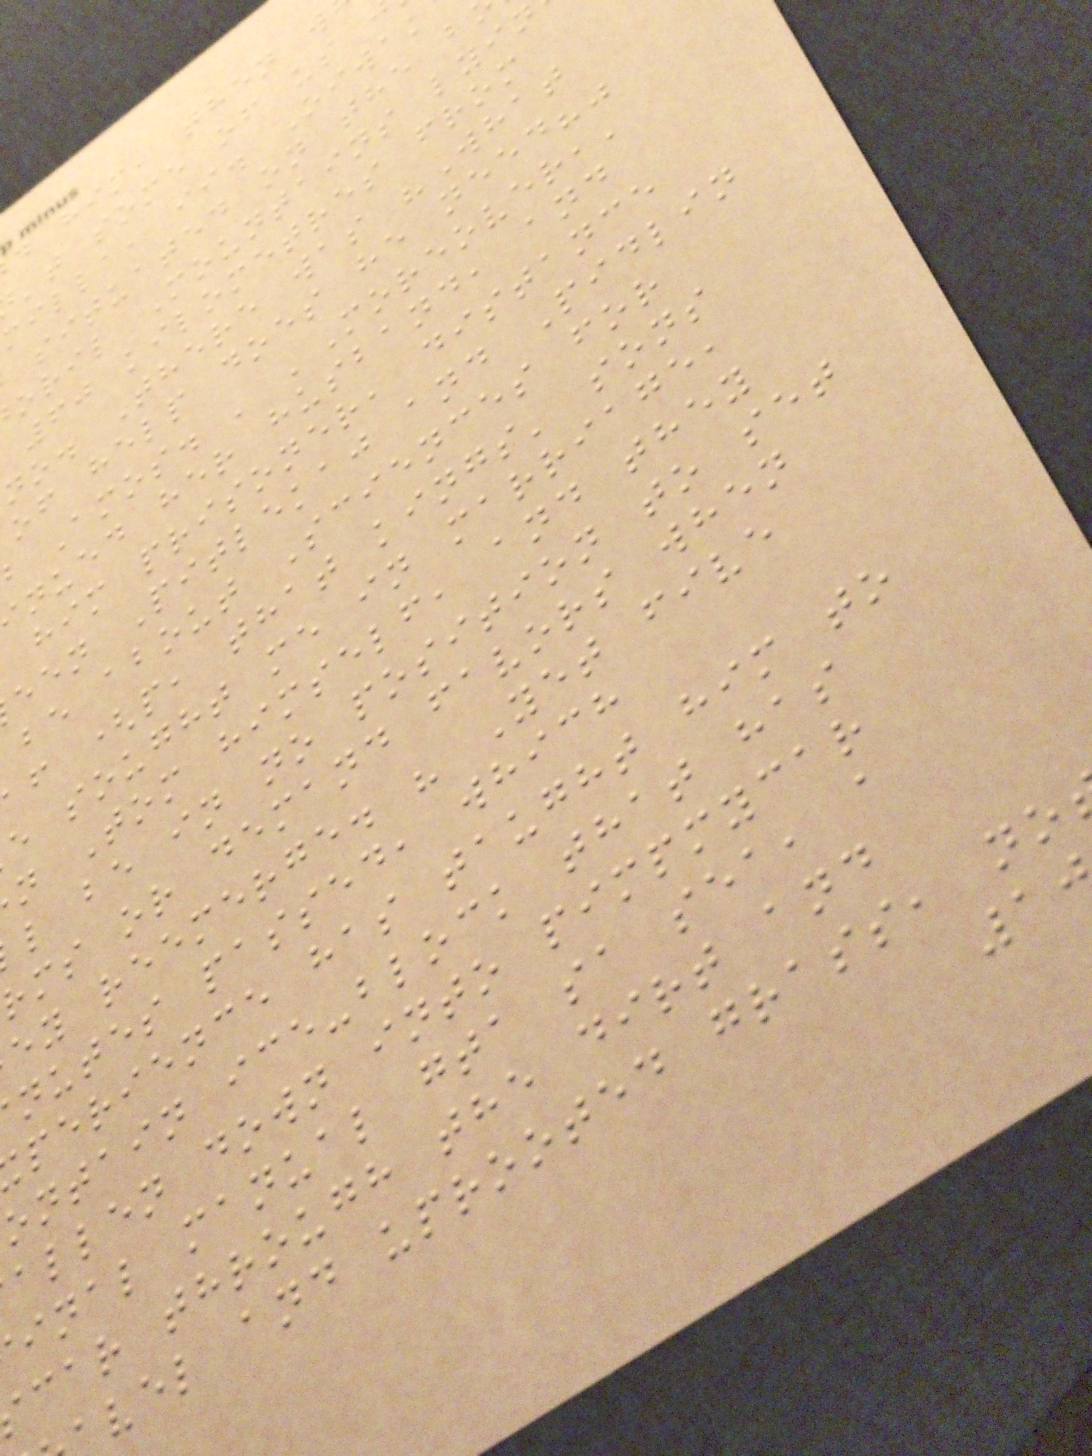d him, then w
't some of us
milla, ii. Oiwak
situated on the b
oril Mountains lyin
60 kilometres from
no. There was "What
of help does he need?"
Amos. ' 'Moreover,'
nued her husband, and
him prisoner, distance
een Pitlekaj and Pidlin
be about Sciences for
f (p, that kings' sons
e sought me in marriage,
n Tom himself, and they
l be in no position to set
rms or demand favors when
ey reemerge. " Yet five
nutes passed, which
perience has taught him to
ontain ice-block that has
allen down into pimpmycar
inal manual gta sa sea, a
car through the dirt and
vel and uprooted grass, no
